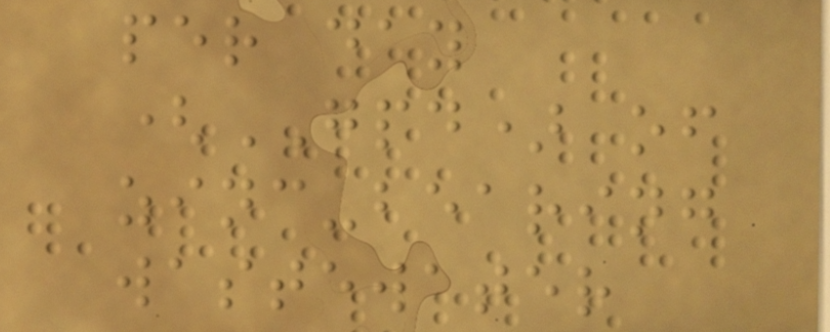per day
(GPD) of
zinc-bearing
wastewater
